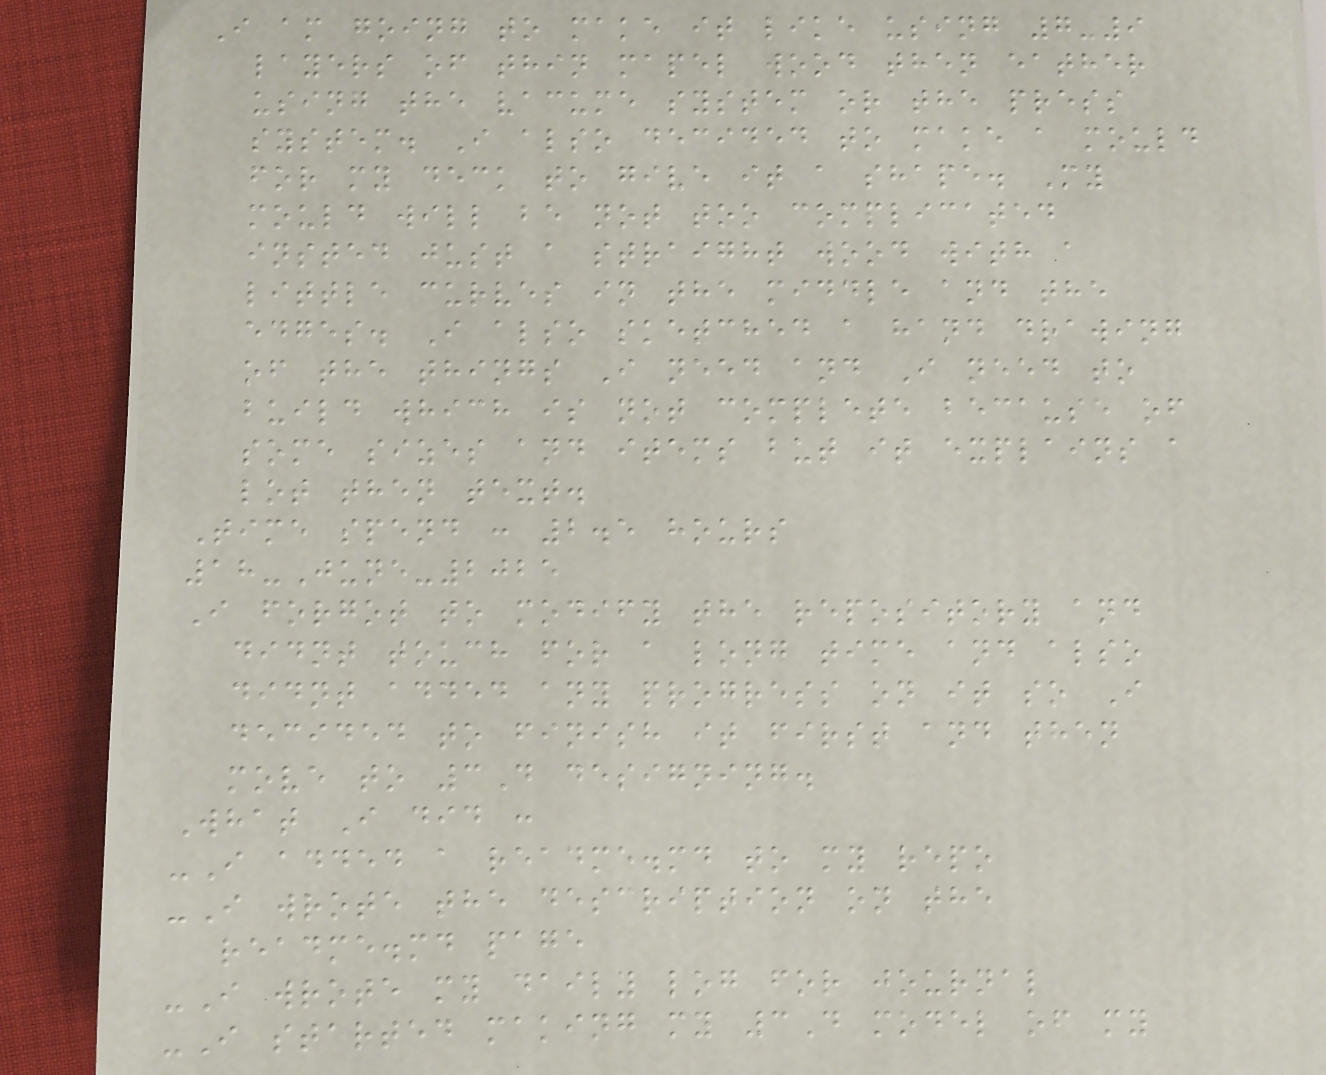I am going to make it like using 7-9
layers of thin mapel wood then eather
using the vacume system or the press
system. I also decided to make a mould
for my deck to give it a shape. My
mould will be not too complicated
insted just a straight wood with a
little curves in the middle and the
edges. I also sketched a hand drawing
of the things I need and I need to
build which is not complete because of
some sizes and items but it explains a
lot then text.
Time spend : 2.5 hours
18-June-2025
I forgot to modify the repository and
didnt touch for a long time and also
didnt added any progress on it so I
decided to finish it first and then
move to 3D designing.
What I did :
-I added a readme.md to my repo
-I wrote the description on the
readme.md page
-I wrote my daily log for journal
-I started making my 3D model of my
